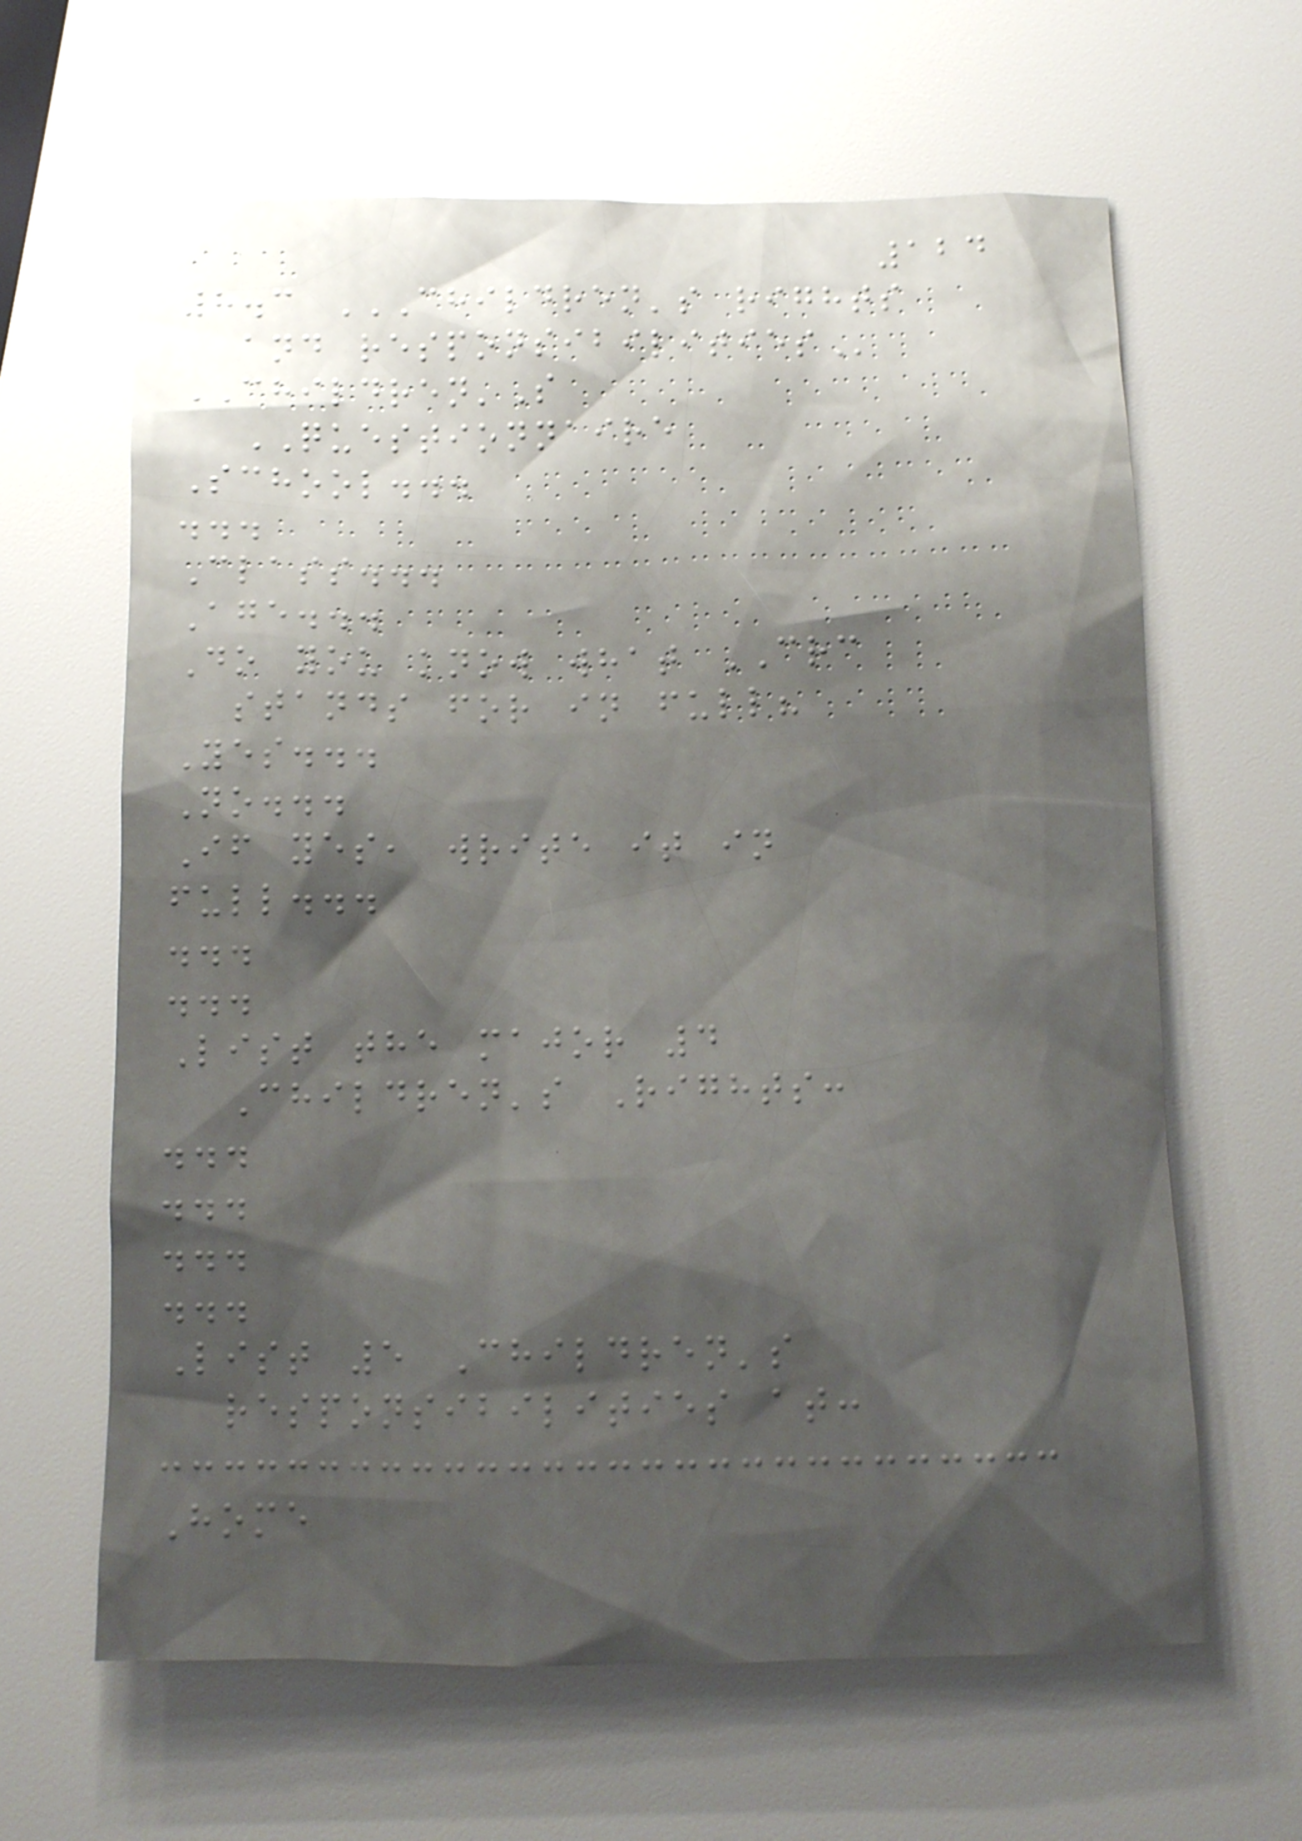124
8.3 CHILDREN'S RIGHTS
AND RESPONSIBILITIES
CHILDREN'S
QUESTIONNAIRE
School...
...
Class...
Age...
Do you know what CRC
stands for in full?
Yes...
No...
If yes, write it in
full...
...
...
List the major 4
Children's Rights:
...
...
...
...
List 5 Children's
responsibilities at:
Home
